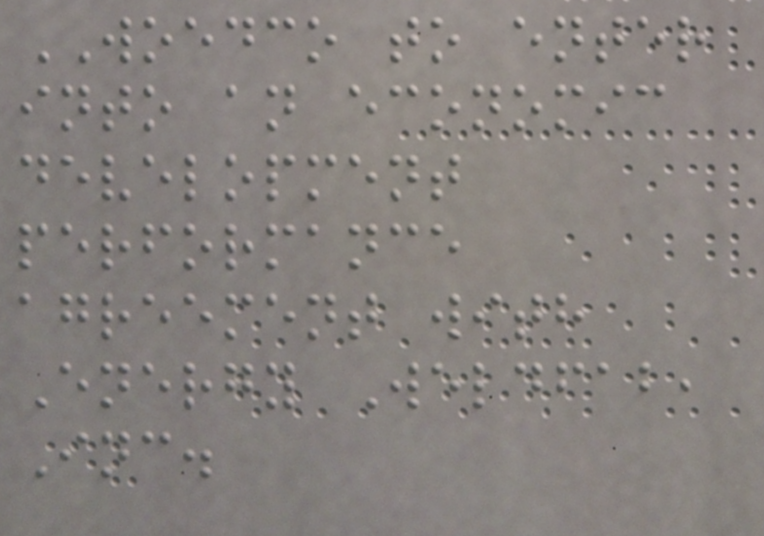WOEDCO to enter
into an economic
development
performance
agreement with
Energy Weldfab,
Inc.
